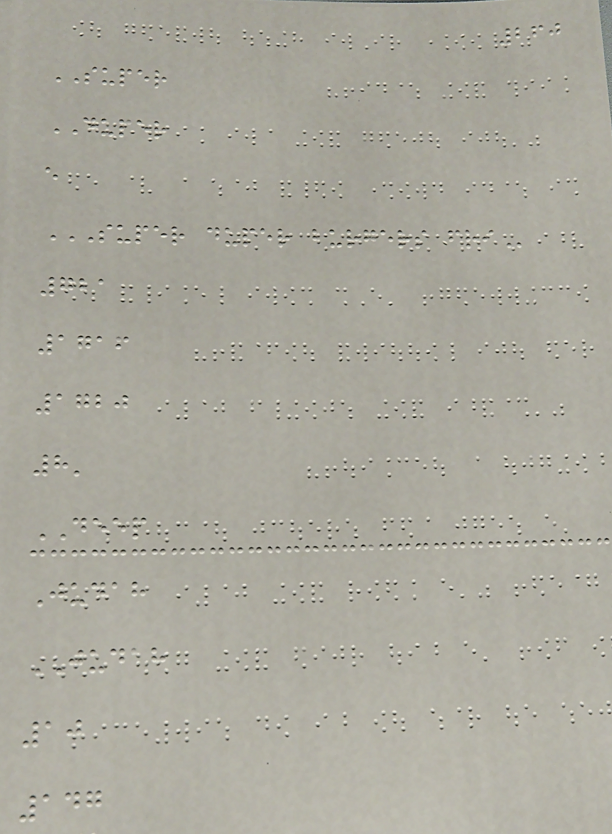260
SUPER
DUPER
e
SUPER DUPER BURGERS FRI
721
1716
1720
8'
DEEP
Judah
JUDAH
10
147
